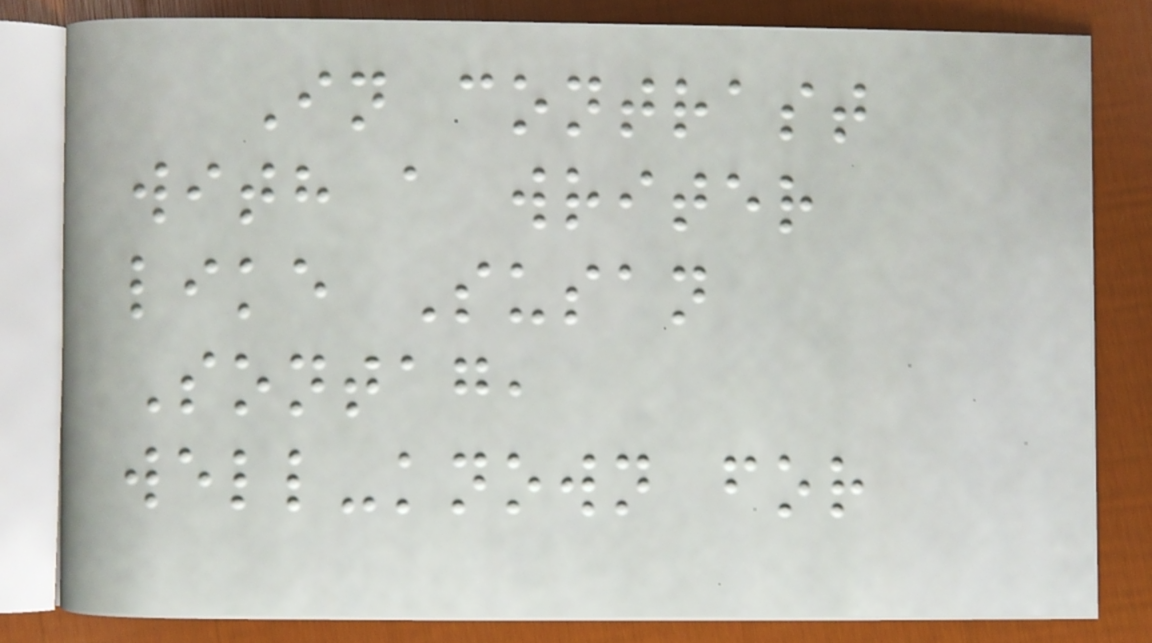In contrast
with a writer
like Susan
Sontag,
well-known for
